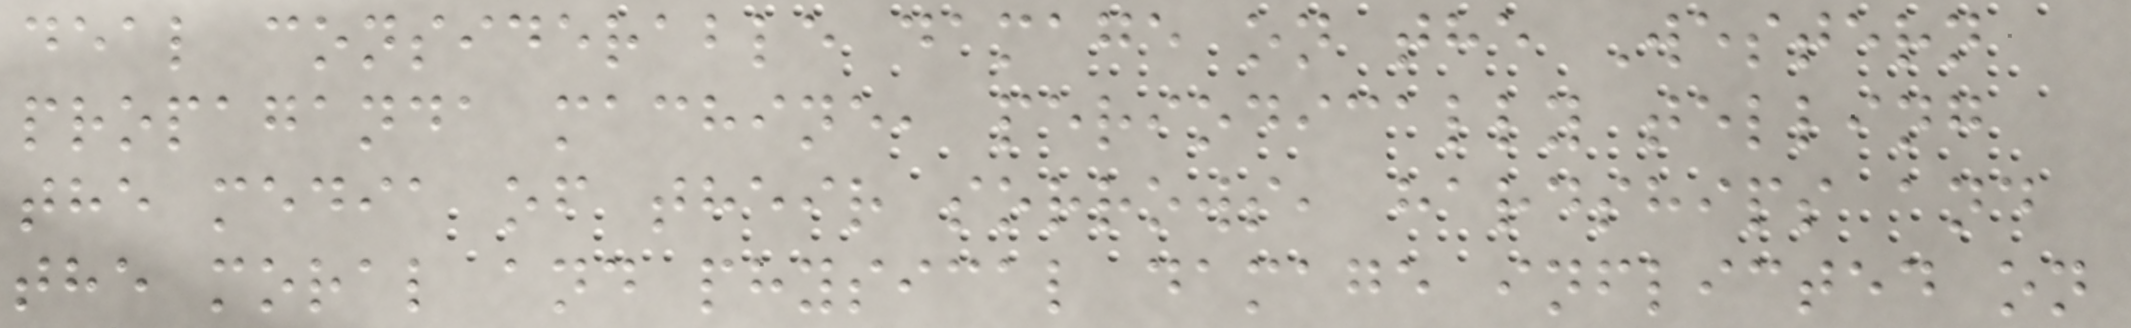deal considerable damage on the Western
propaganda machine, periodically telling
the media of their sorrows, hardships and
the moral and physical damage inflicted on
